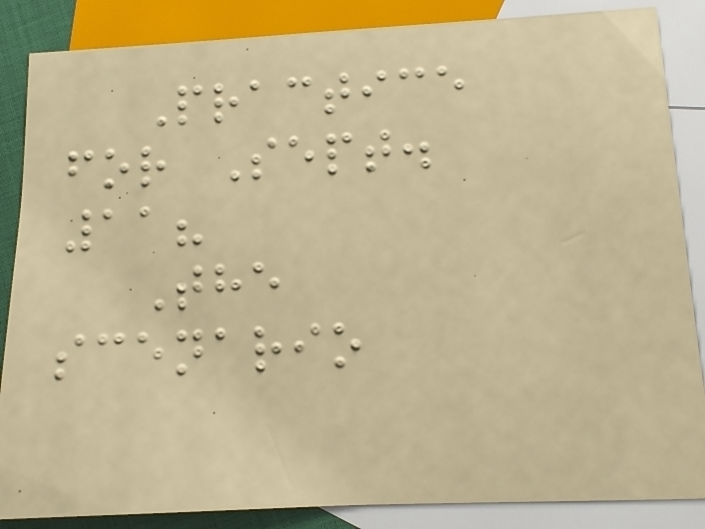Practice
for Sept.
11?
The
scenario
